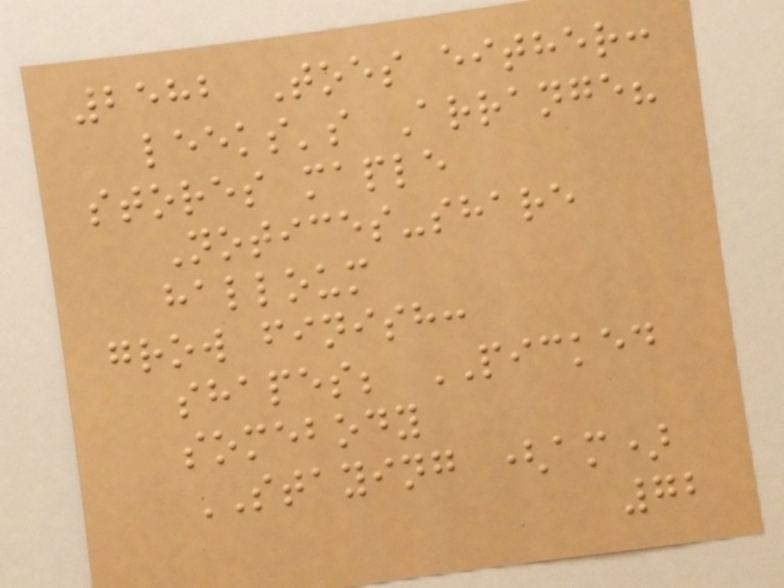2582 Toes either:
leeks's Arrange?
stores maple
Notices-share
halloum
grow finish:
shapes; PICKED
somebody
STAYING (am)
72
